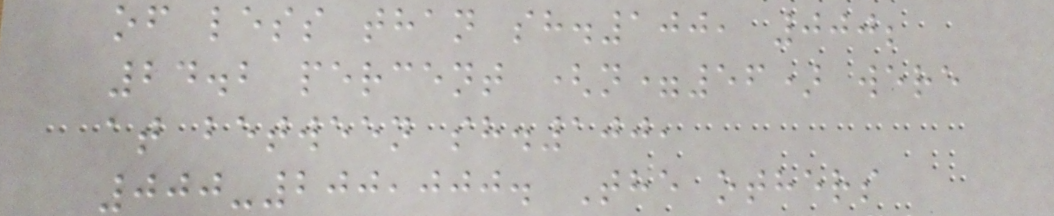of less than sh.100, 000;
24.2 percent (n=56) were
at between sh.100,
000-200,000. The others
